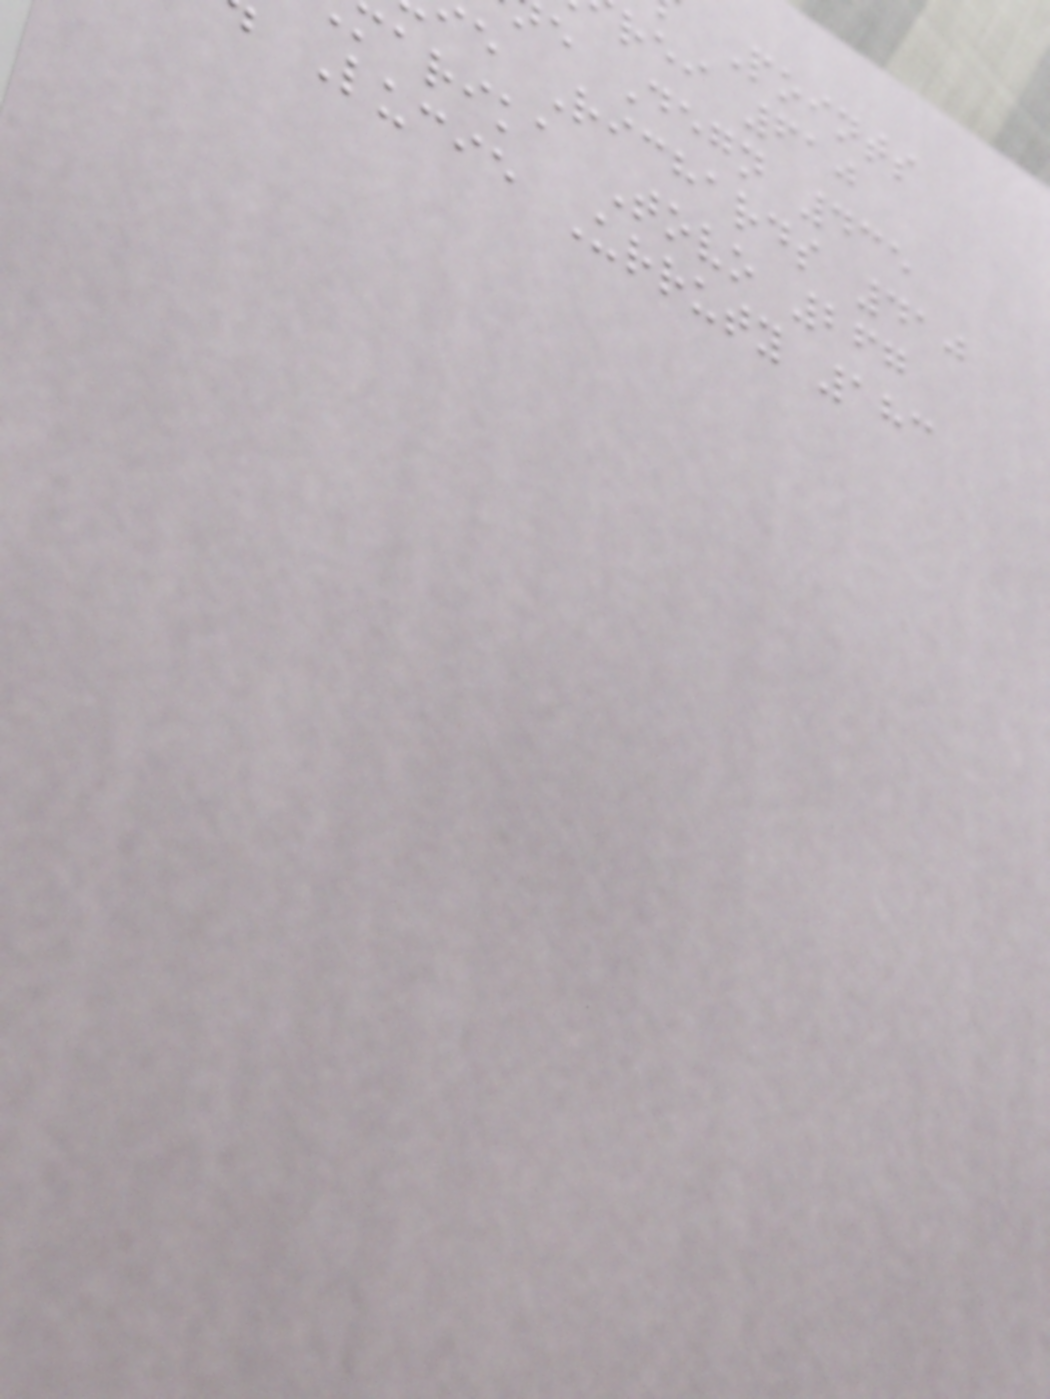Points
rei 610
e Degn 435
e Richards 410
arika Tovo 267
Lucie Urruty 183
